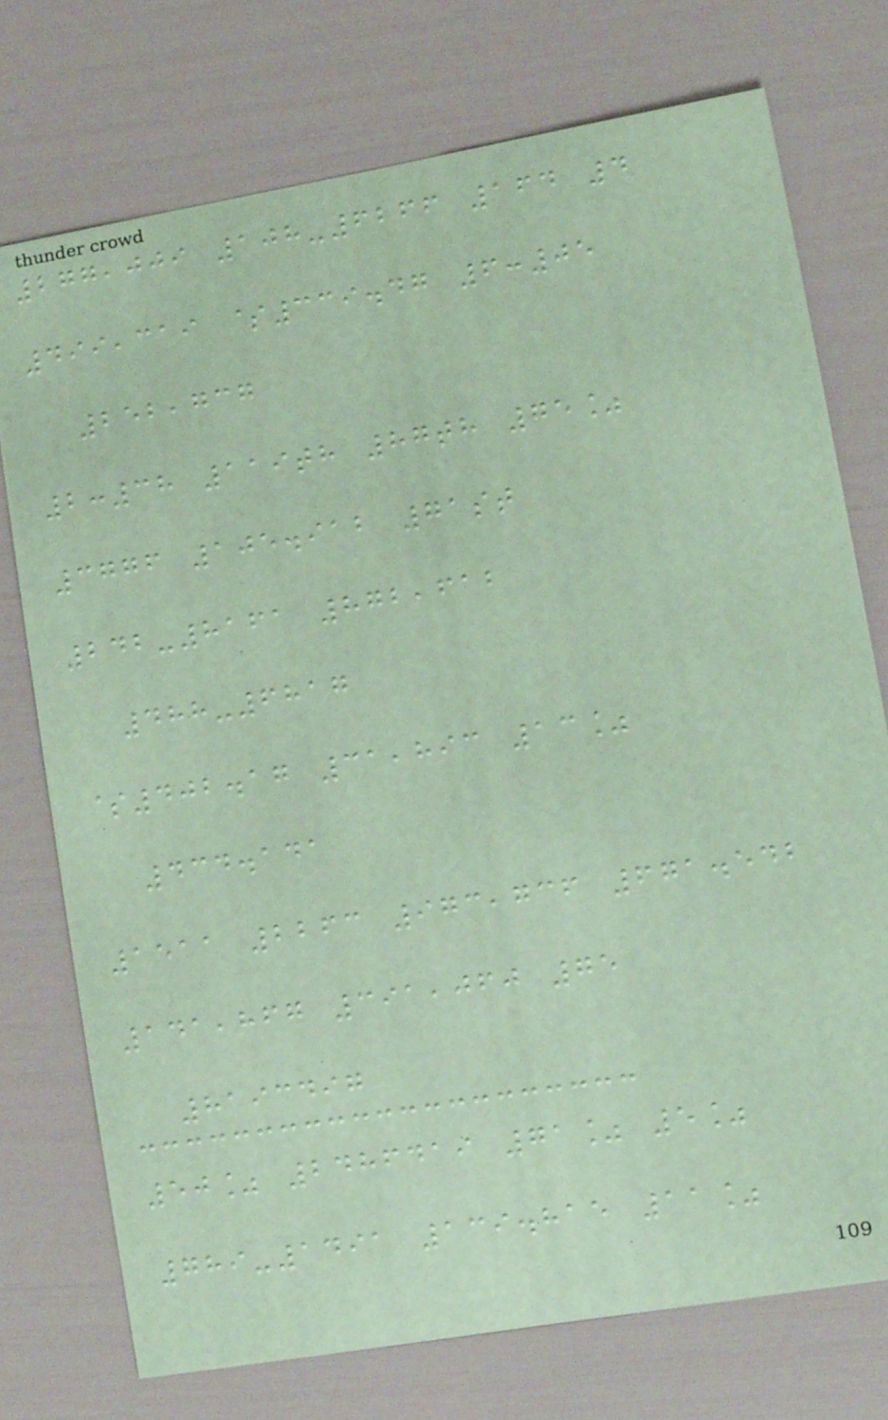277,009 108-6266 164 4
499,319 $339.47 6:05
252,737
2:38 119th 87th 75%
3776 105.912 71st
242-8161 872,612
488-6817
$402.17 31,893 13%
434.141
1511 2263 973,736 671.542
141,867 391,060 75
8193497
50% 2486419 71% 5%
789-1491 139.815 11%
